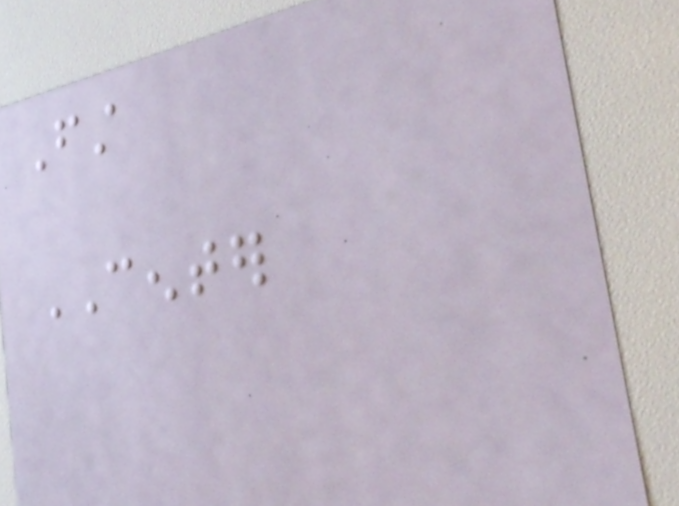First
CENTER
